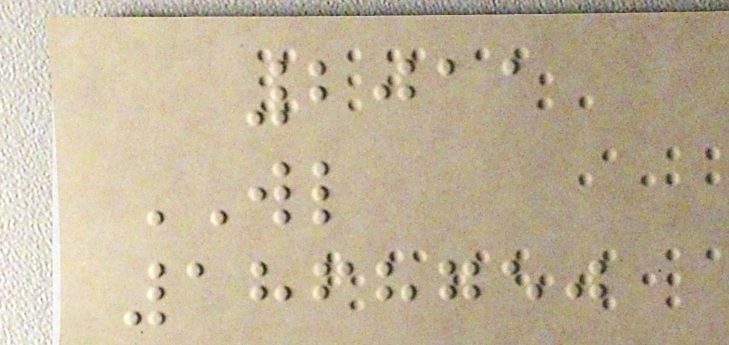2011
WL
1868750
